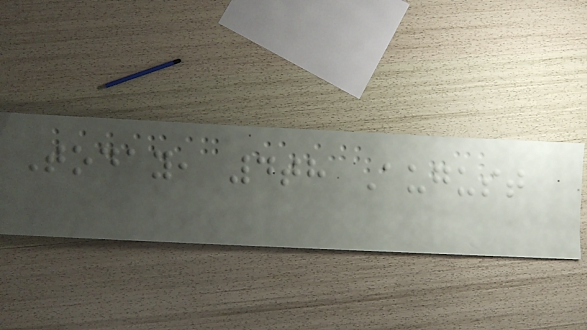Today, 4th August
